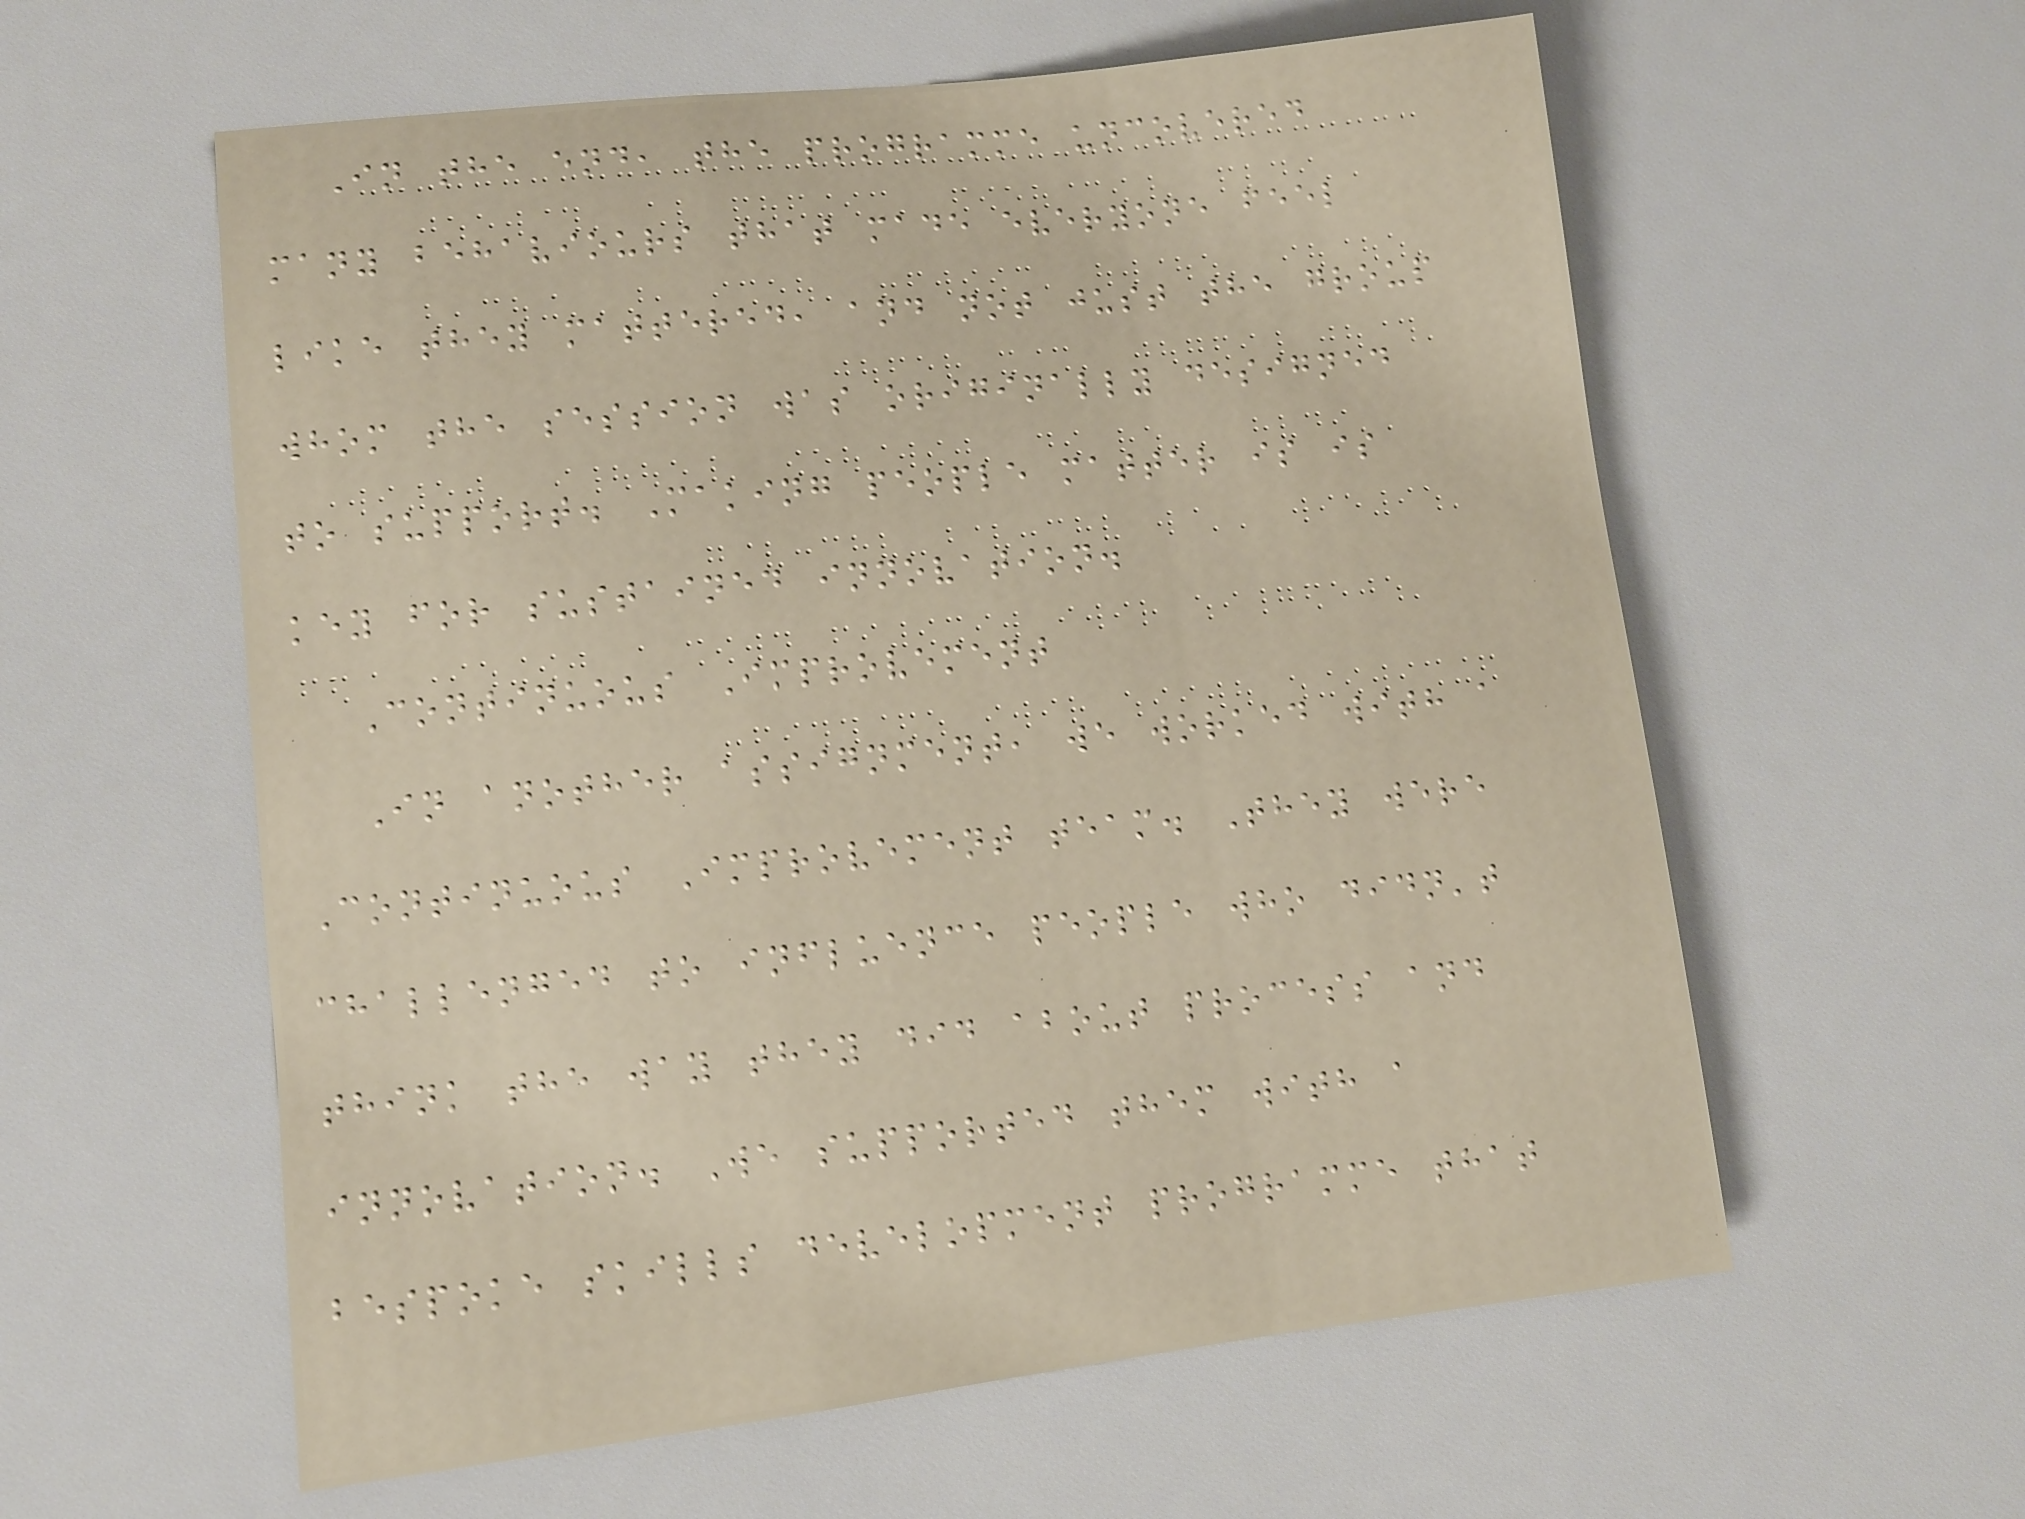In the end, the programme uncovered
many behaviours that made everyone feel
like they mattered, and not just the group
whom the session was originally designed
to support. Making people matter is is
key for sustained innovation.
Continuous Improvement
In another assignment, we worked with a
Continuous Improvement team. They were
challenged to influence people who didn't
think the way they did about process and
innovation. We supported them with a
bespoke skills development programme that
